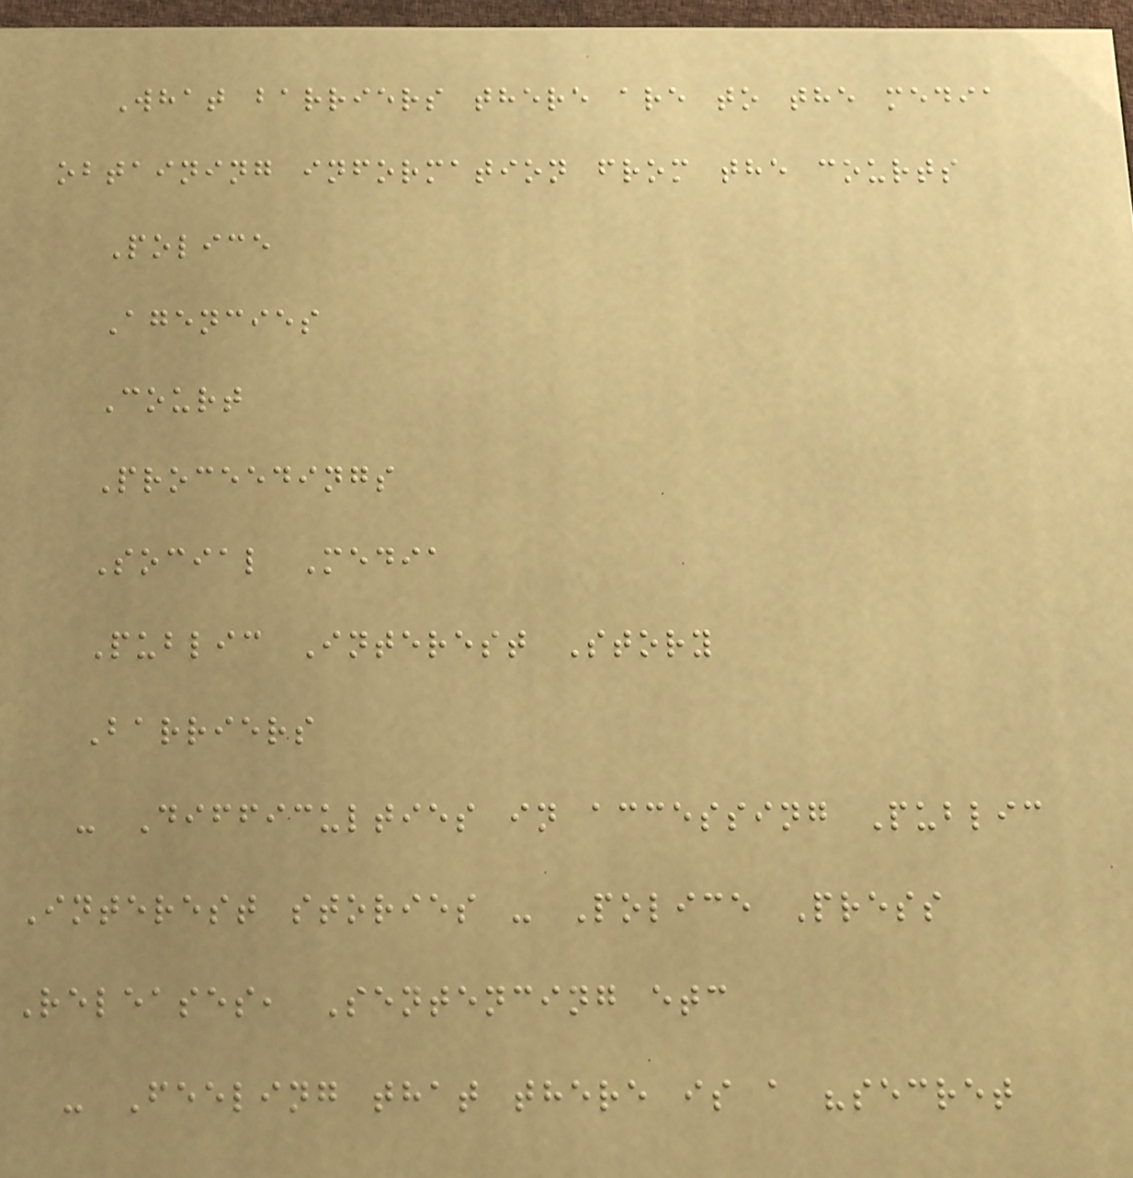What barriers there are to the media
obtaining information from the courts
Police
Agencies
Court
Proceedings
Social Media
Public Interest Story
Barriers
- Difficulties in accessing Public
Interest stories - Police Press
Releases, Sentencing etc
- Feeling that there is a "secret
